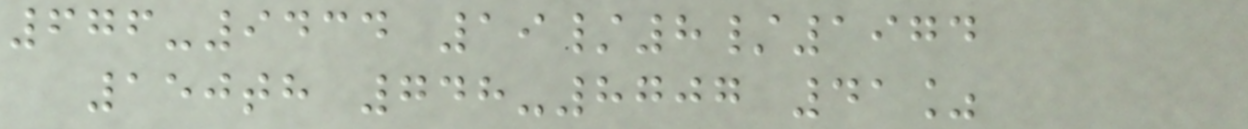676-9434 19/8/1974
150th 748-8707 41%
